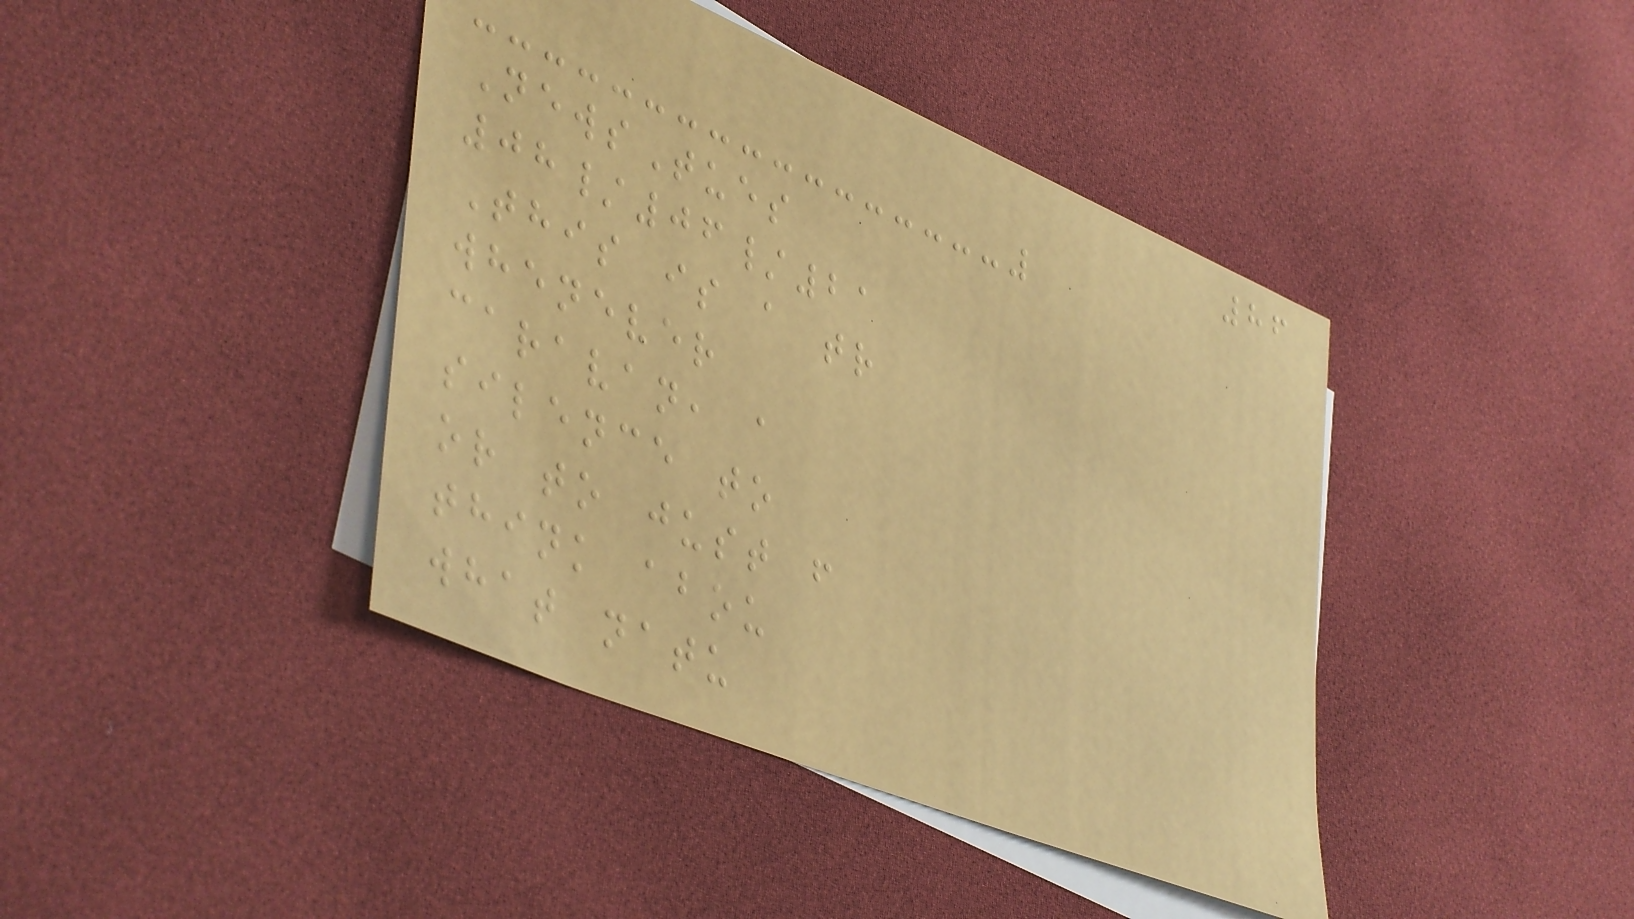86
NewsTues
08/06/21
This is a tr
whenever
caravan, a
silence to
or to just f
think abou
what natu
